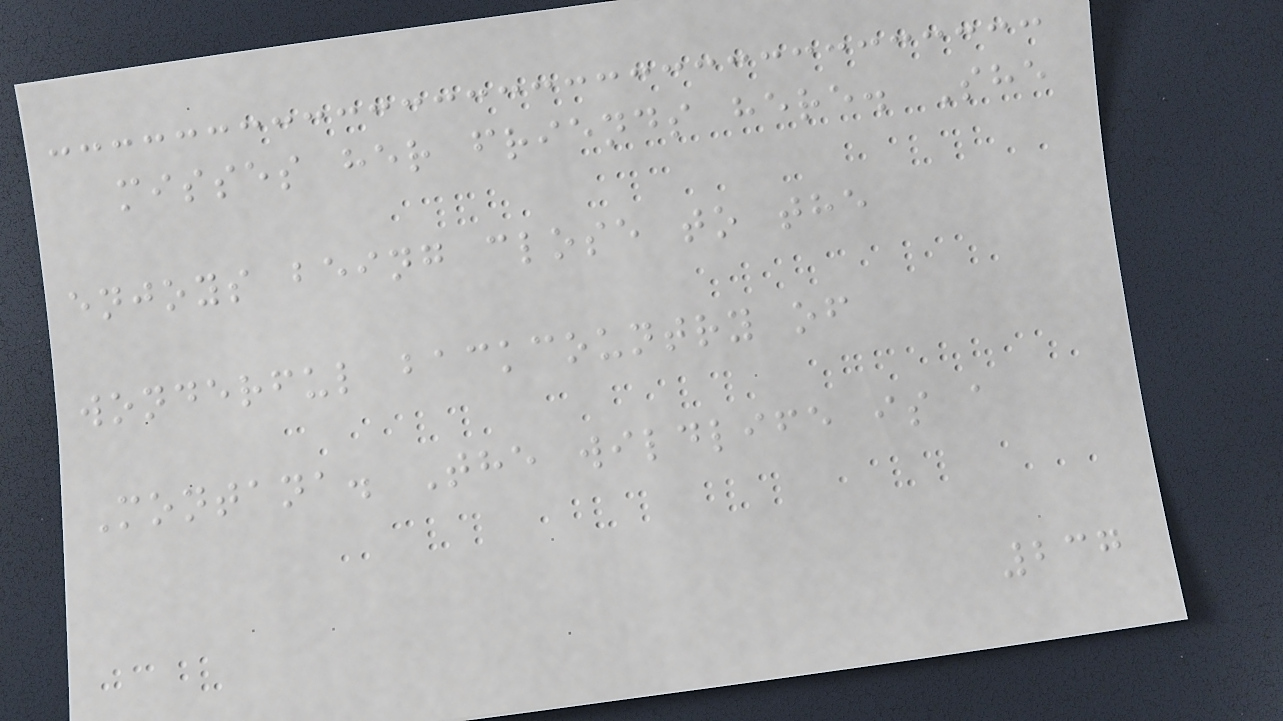misses her friends here. She
enjoys being close to the
wonderful backcountry of
Montana. The wildlife is a
237
